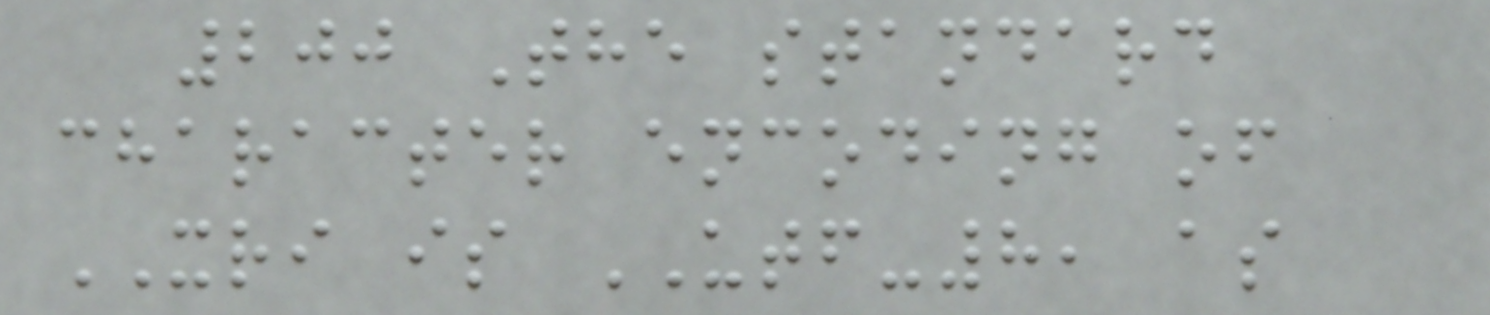200 The standard
character encoding of
XRI is UTF-8, as
